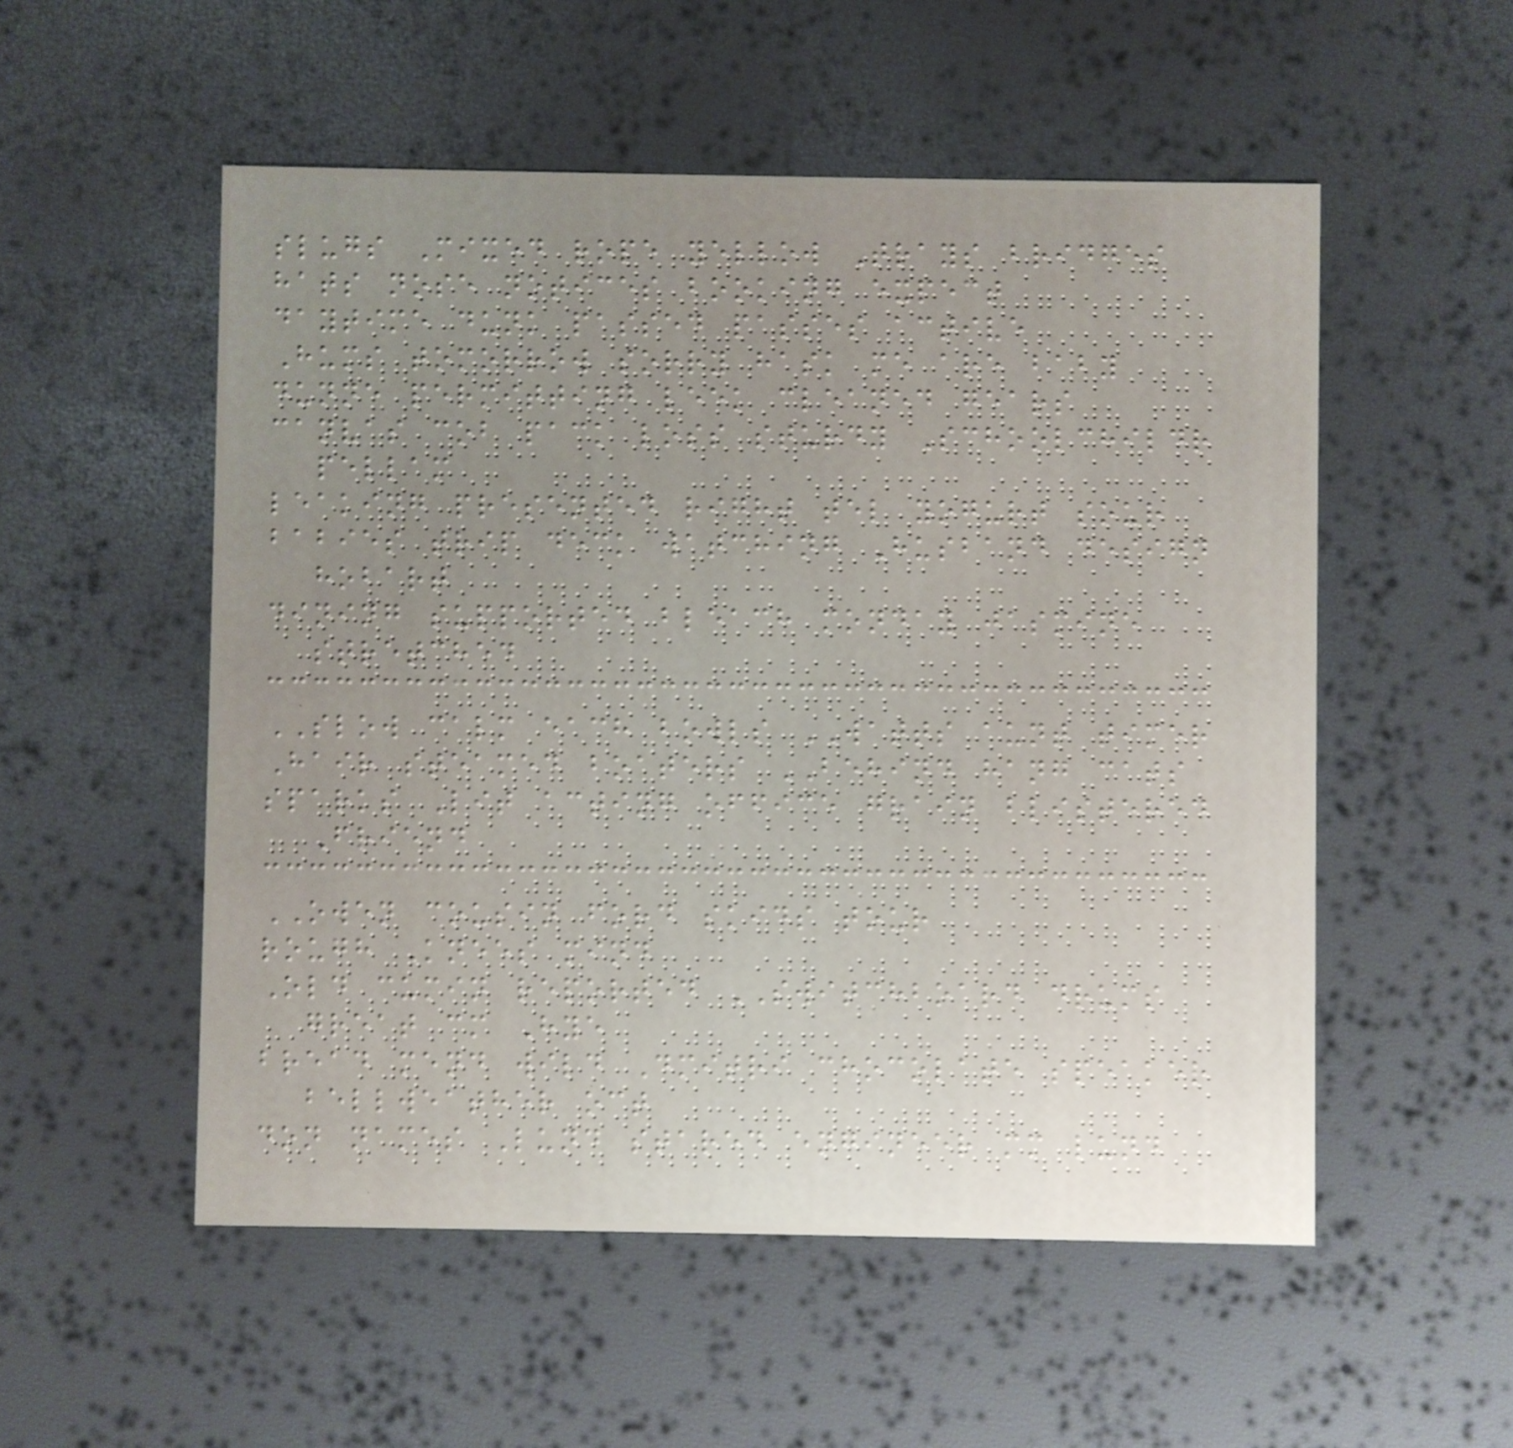slugs Mixed rope yellow Trays bridges
hats nose notices booking expect
daytime dunk passed passes active
Hums tomorrow sorry hask me are baby
dunne permitting leek cleaned gears
canvas cob pack loss sturdy Schoolchildr
pellam
leaking presented right tel yogurt sour
babies trip deck watching Husband design
hobart
dining supported bleach monday jasmine
stretched
SLOW calm each bowls WATTS aunt timer
Hair steamed boaters BEHIND hang cats
sparks Lit acting office grain blistered
Friend
OWEN cousin ford skids tour
rough Knees mind
Old cumin reported SWITCHBOARD drums
great cm Hye
bread mend wild Dmitri chocolate speaker
bellweather oct
don names Lund stared engineer mm lund
